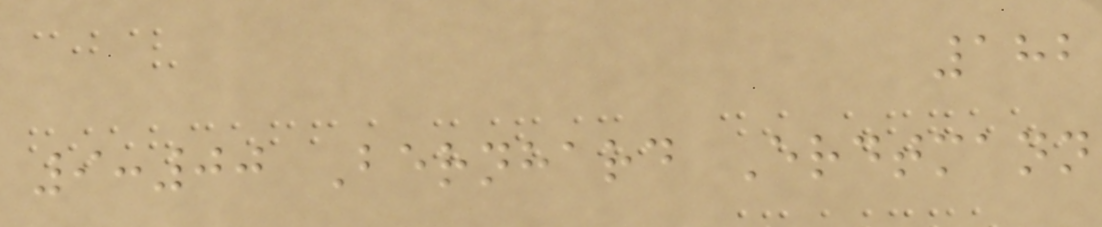182
9:00 Bernhard Erdtmann
